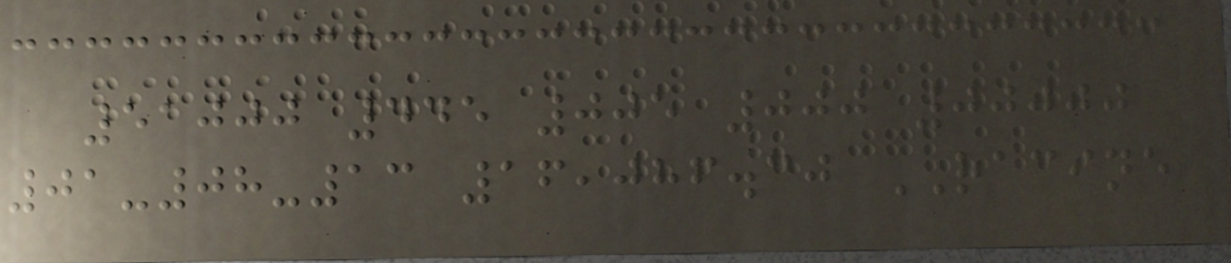51000 445 005 000 00000
01-08-13 16,086.30 RACINE
